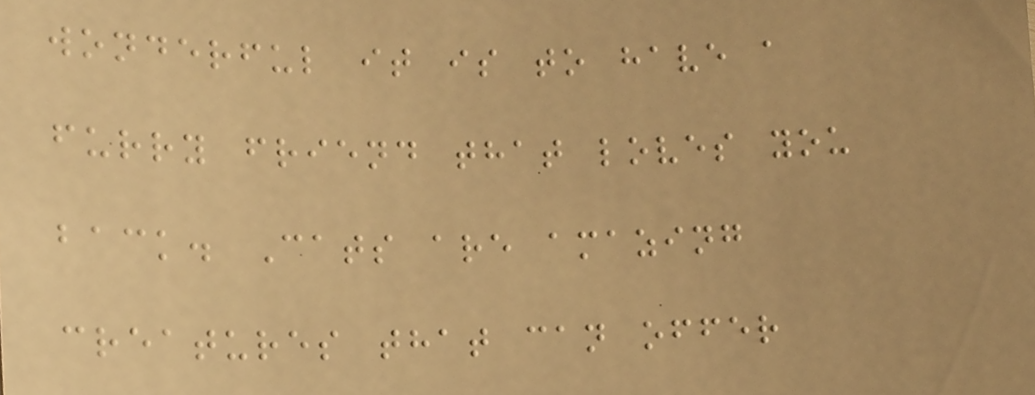wonderful it is to have a
furry friend that loves you
back. Cats are amazing
creatures that can offer
